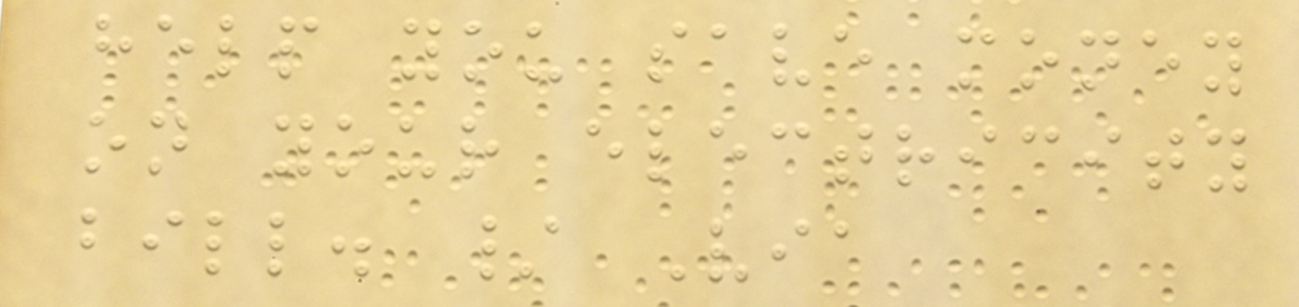help you save money
on your electricity
bill. / Via
